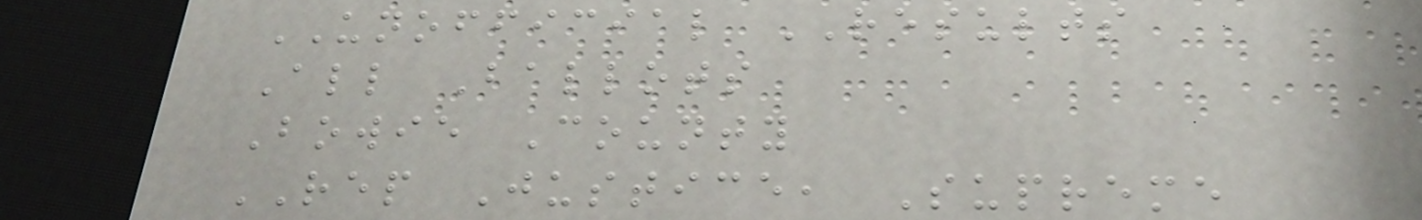UNOFFICIAL RESULTS
All Ballots
Bowie County
REP Justice, Supreme
